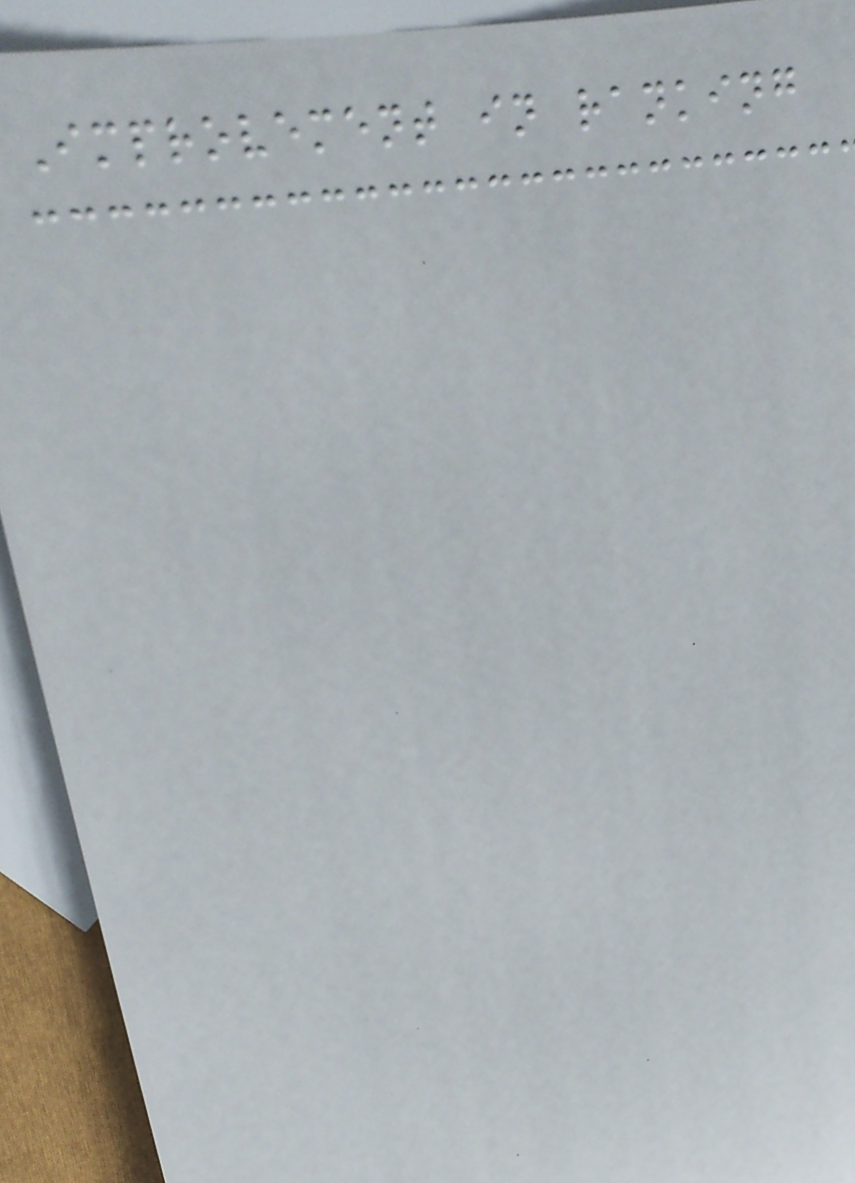Improvement in ranking
